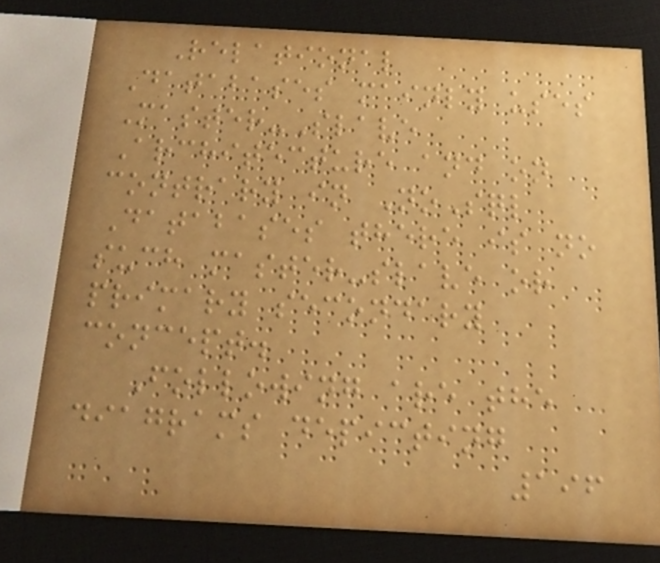Relational
Databases mainly uses
Master-Slave
Architecture and on
contrary in NoSql
Databases there is no
such master-slave or
primary secondary
concept.
Following are the
diagrams depicting
196
